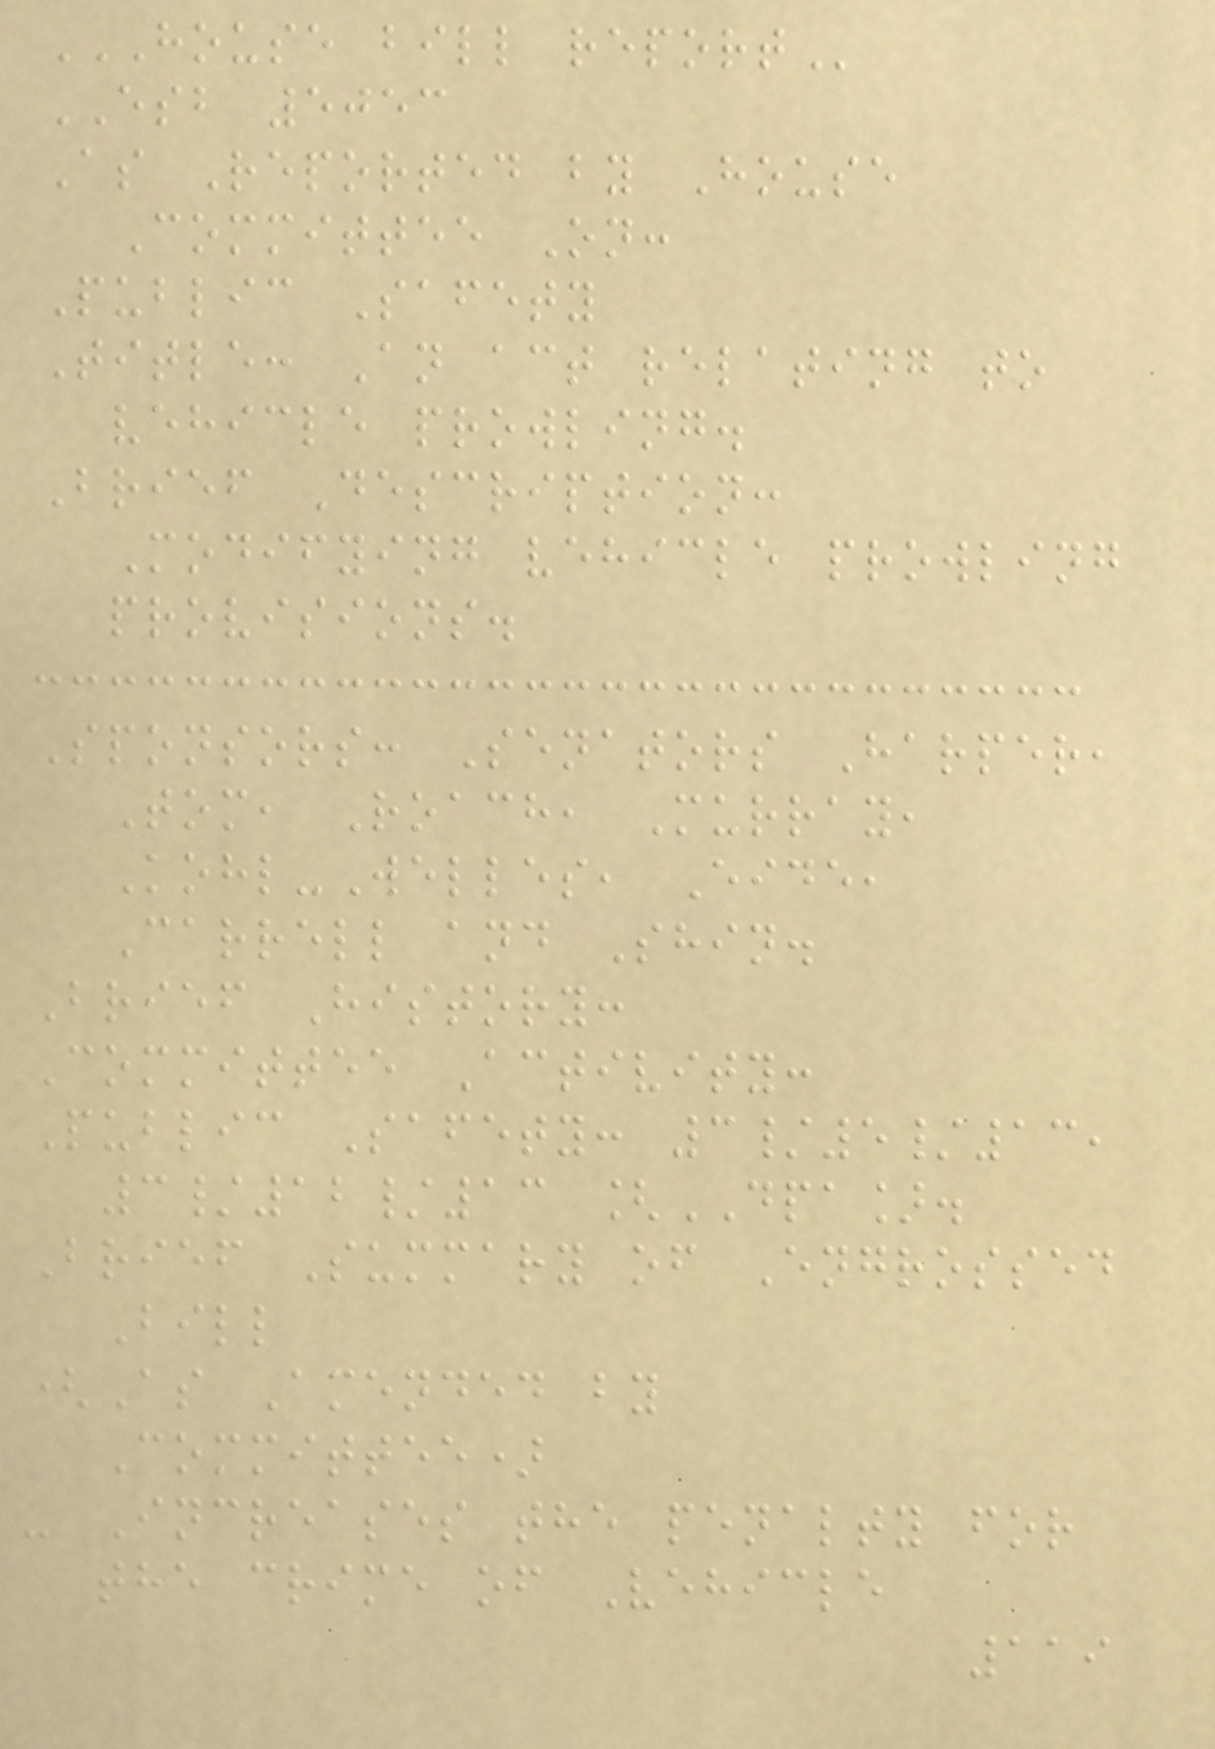HOUSE BILL REPORT
ESB 5053
As Reported by House
Committee On:
Public Safety
Title: An act relating to
vehicle prowling.
Brief Description:
Modifying vehicle prowling
provisions.
Sponsors: Senators Harper,
Tom, Roach, Murray,
Kohl-Welles, Eide,
Carrell and Shin.
Brief History:
Committee Activity:
Public Safety: 3/5/13,
3/12/13 [DPA].
Brief Summary of Engrossed
Bill
(As Amended by
Committee)
- Increases the penalty for
the crime of Vehicle
119
